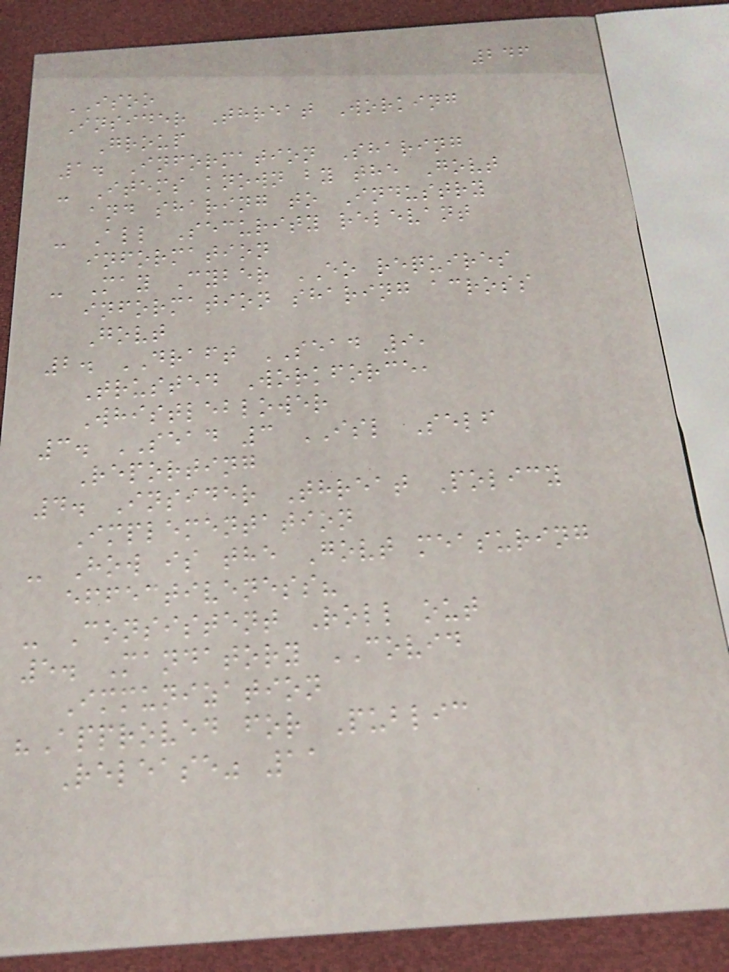246
ISOO
Insider Threat Working
Group
1. Information Sharing
- Items known by the Govt
and sharing to Industry
- All Security relevant
information
- May Cyber EO requires
information sharing across
Govt
2. DRAFT SEAD 9,
Trusted Workforce,
Whistleblower
3. SEAD 3 ISL Self
Reporting
4. Insider Threat Policy
Implementation
- How is the Govt measuring
effectiveness?
- Consistent Roll out
5. Mandatory COVID
Immunization
"Approved for Public
Release" 11
